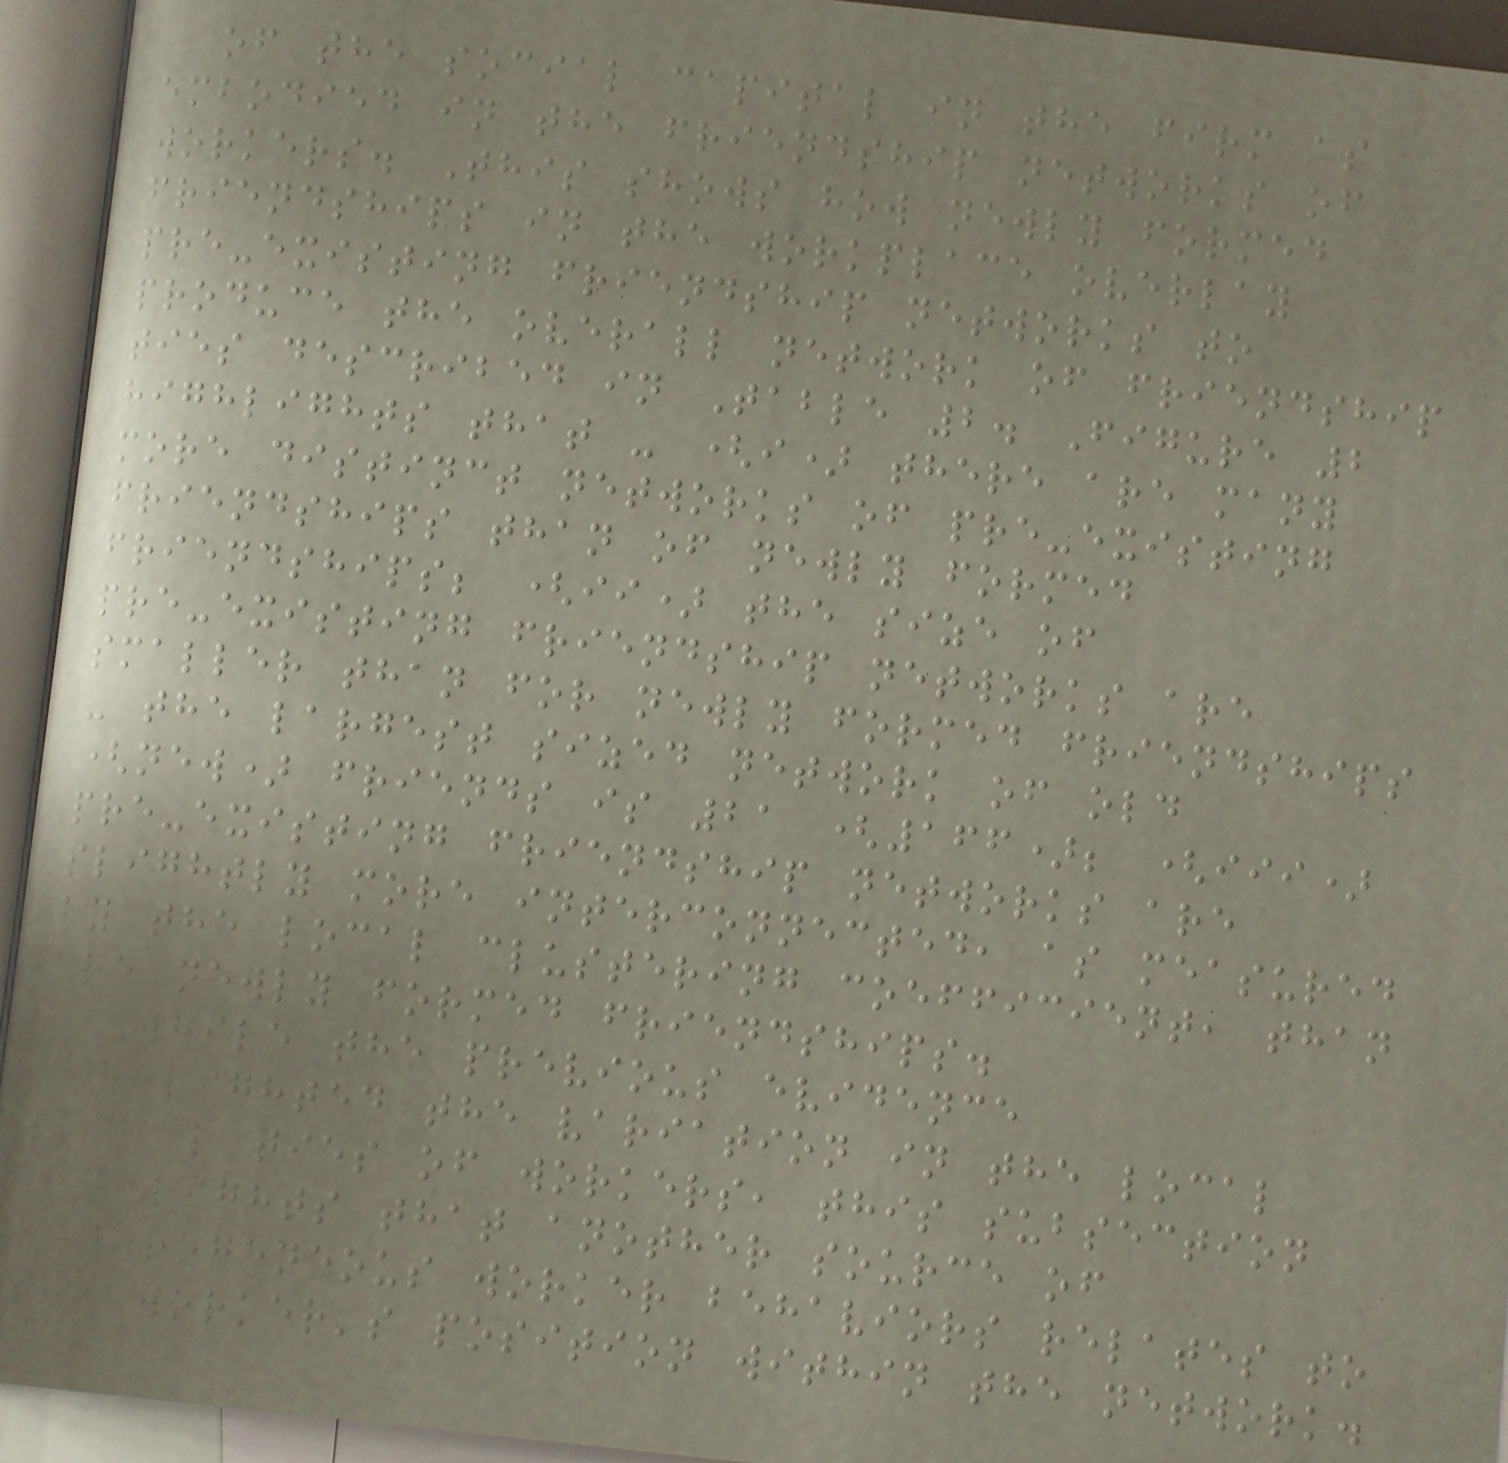of the social capital in the firm as
embodied in the friendship networks of
workers. This shows how newly formed
friendships in the workplace overlay
pre-existing friendship networks to
produce the overall network of friendship
ties described in Table 2. Figure 2
highlights that - (i) there are many
more distinct networks of pre-existing
friendships than of newly formed
friendships; (ii) the size of
pre-existing friendship networks are
smaller than for newly formed friendships
- the largest sized network of old
(new) friends is 21 (166); (iii)
pre-existing friendship networks are
slightly more interconnected, as measured
by the local clustering coefficient, than
are newly formed friendships.
While the previous evidence
highlighted the variation in the local
social ties of workers, this subsection
highlights that another source of
heterogeneous worker behaviors relates to
the worker's position within the network.
